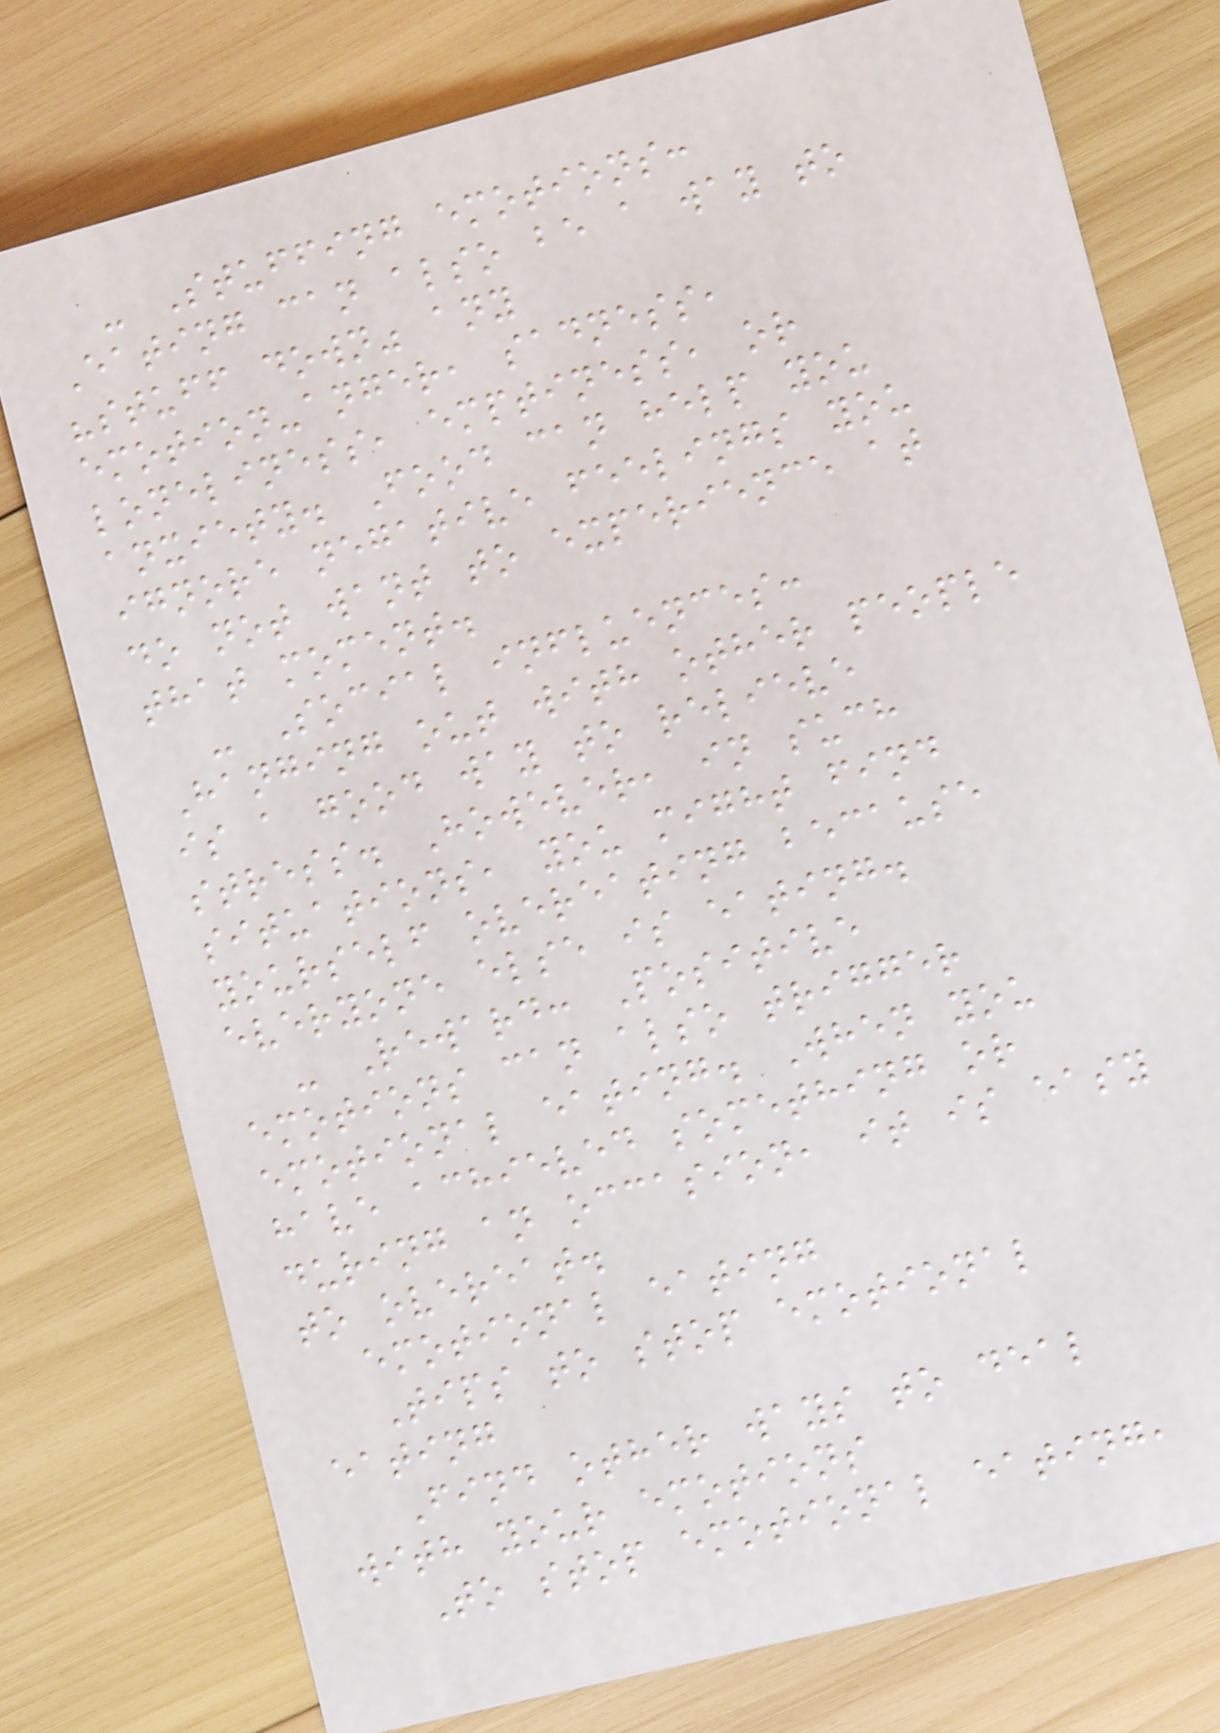- Stuffing emotions:
Eating can also be a way to
"stuff down" any
emotion-anger, sadness,
loneliness, emptiness, or
anxiety. Food can help you
ignore negative feelings you
do not want to experience at
that moment.
- Social influences:
Hanging out with other people
is a good way to relieve
stress. However, in such
situations, you might find
yourself overeating because
everyone else is eating.
- Reward: Positive
emotions can also trigger
emotional eating. When you
have achieved something or
during an occasion, it is easy
to overeat.
emotional eating
Tips to stop emotional
eating
Find other ways to deal
with your emotions
To stop emotional eating,
